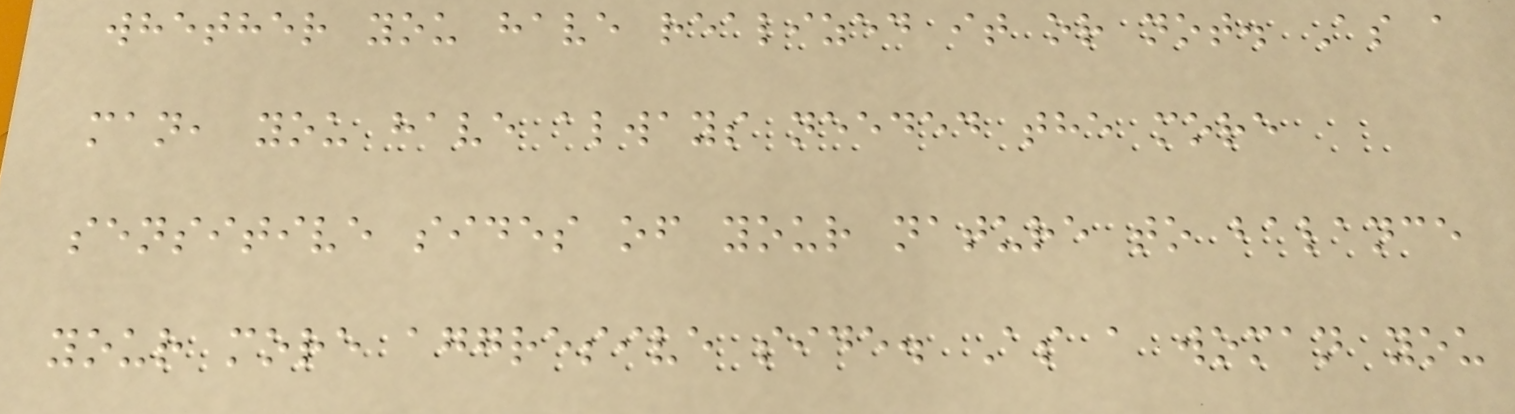whether you have realized it or not. As a
man, you have always needed the more
sensitive sides of your nature to balance
your more aggresive side. As a woman you
